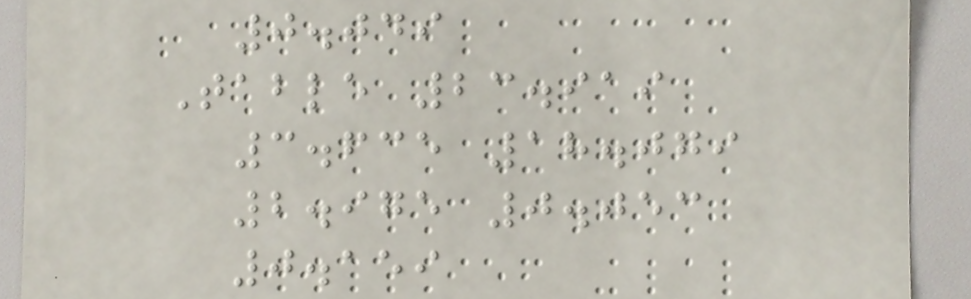0.049
Table 23.919
3.635 18.079
2.975 0.053
0.159
